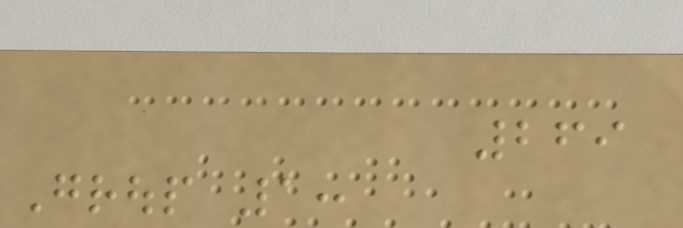269
Group 1:
